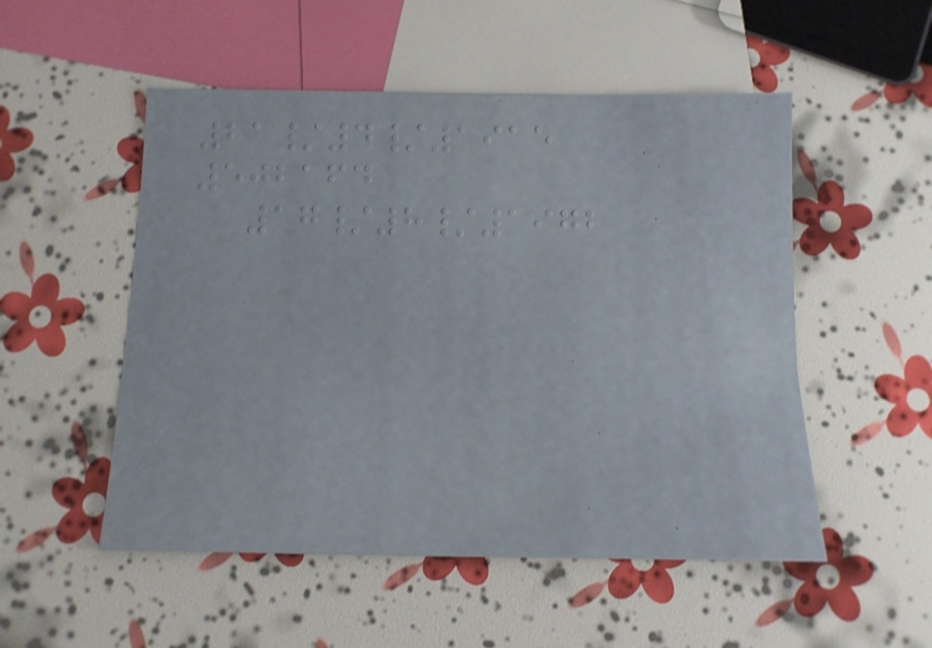21/4/1915
502164
17/8/1972
